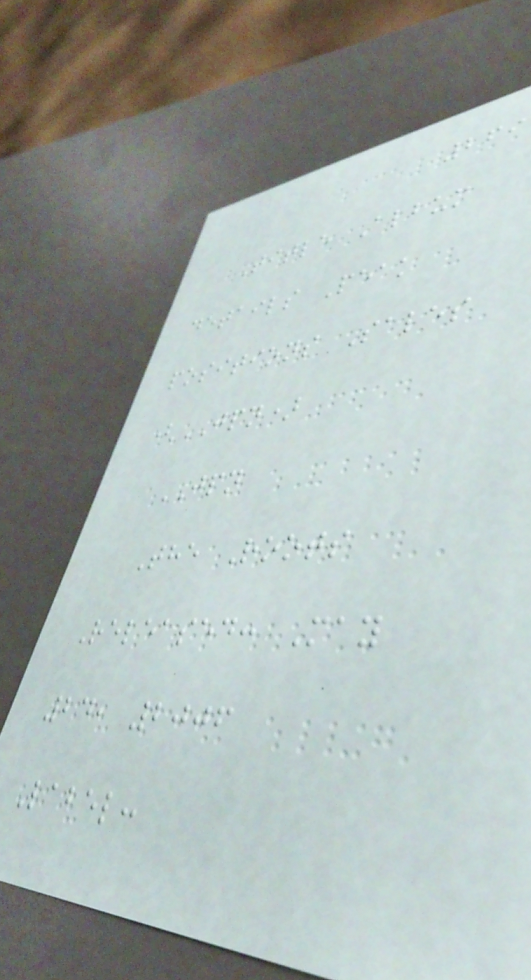269
Title Album
details Peak
positions Sales
(JPN)
JPN
The Roots
Released: May
24, 2006
Label:
